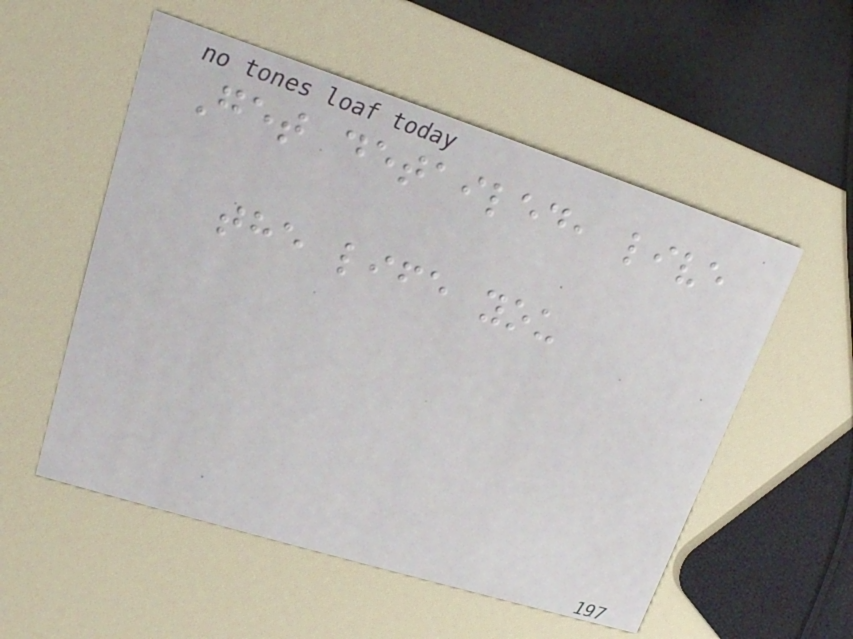Get detailed, live
the life you
